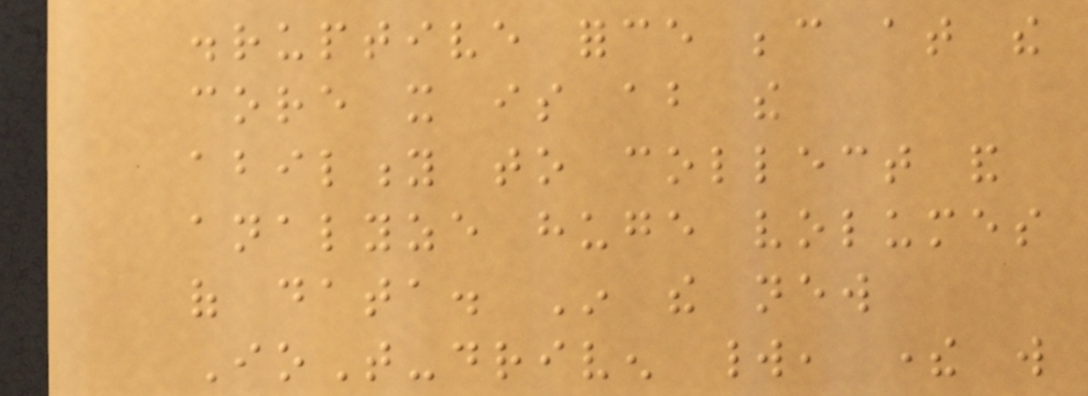disruptive force because at the
core it is about the
ability to collect and
analyze huge volumes
of data. In the new
IoT-driven world, there will
